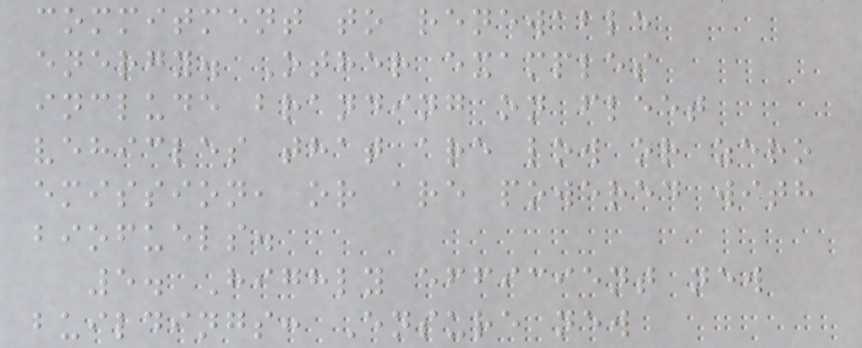commitment to renewable
energy. Other examples
include branding on fleet
vehicles that are low or zero
emission, or are powered with
biofuels.
5. Highly efficient new
buildings: Ensure new
